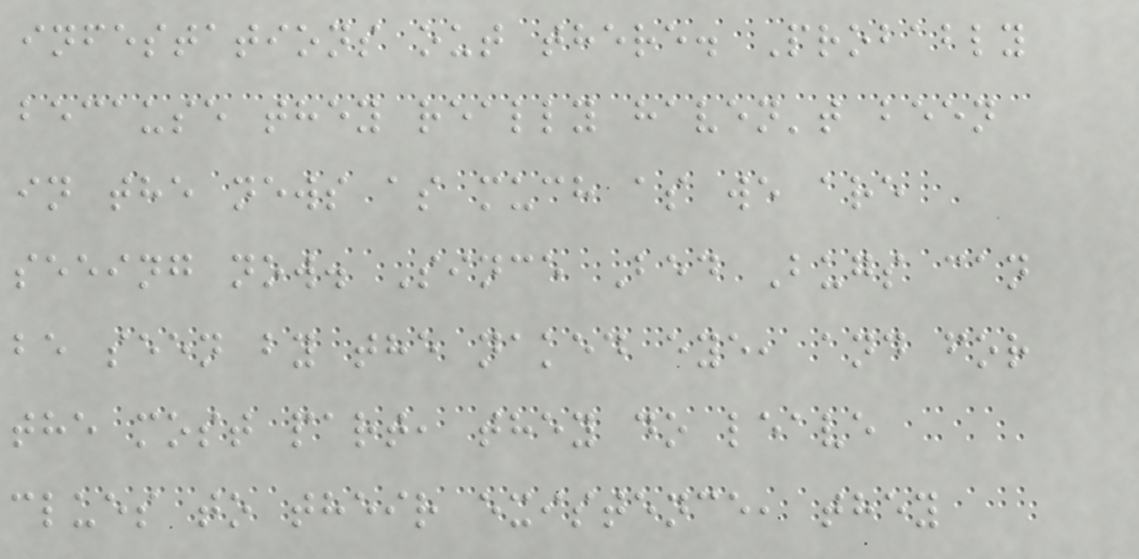infestations out there. Probably
because they really haven't been
in the news as much as we are
seeing now. Since Bed Bugs can
be seen by the naked eye, and for
the most part, they do leave
clues to their existence, they
